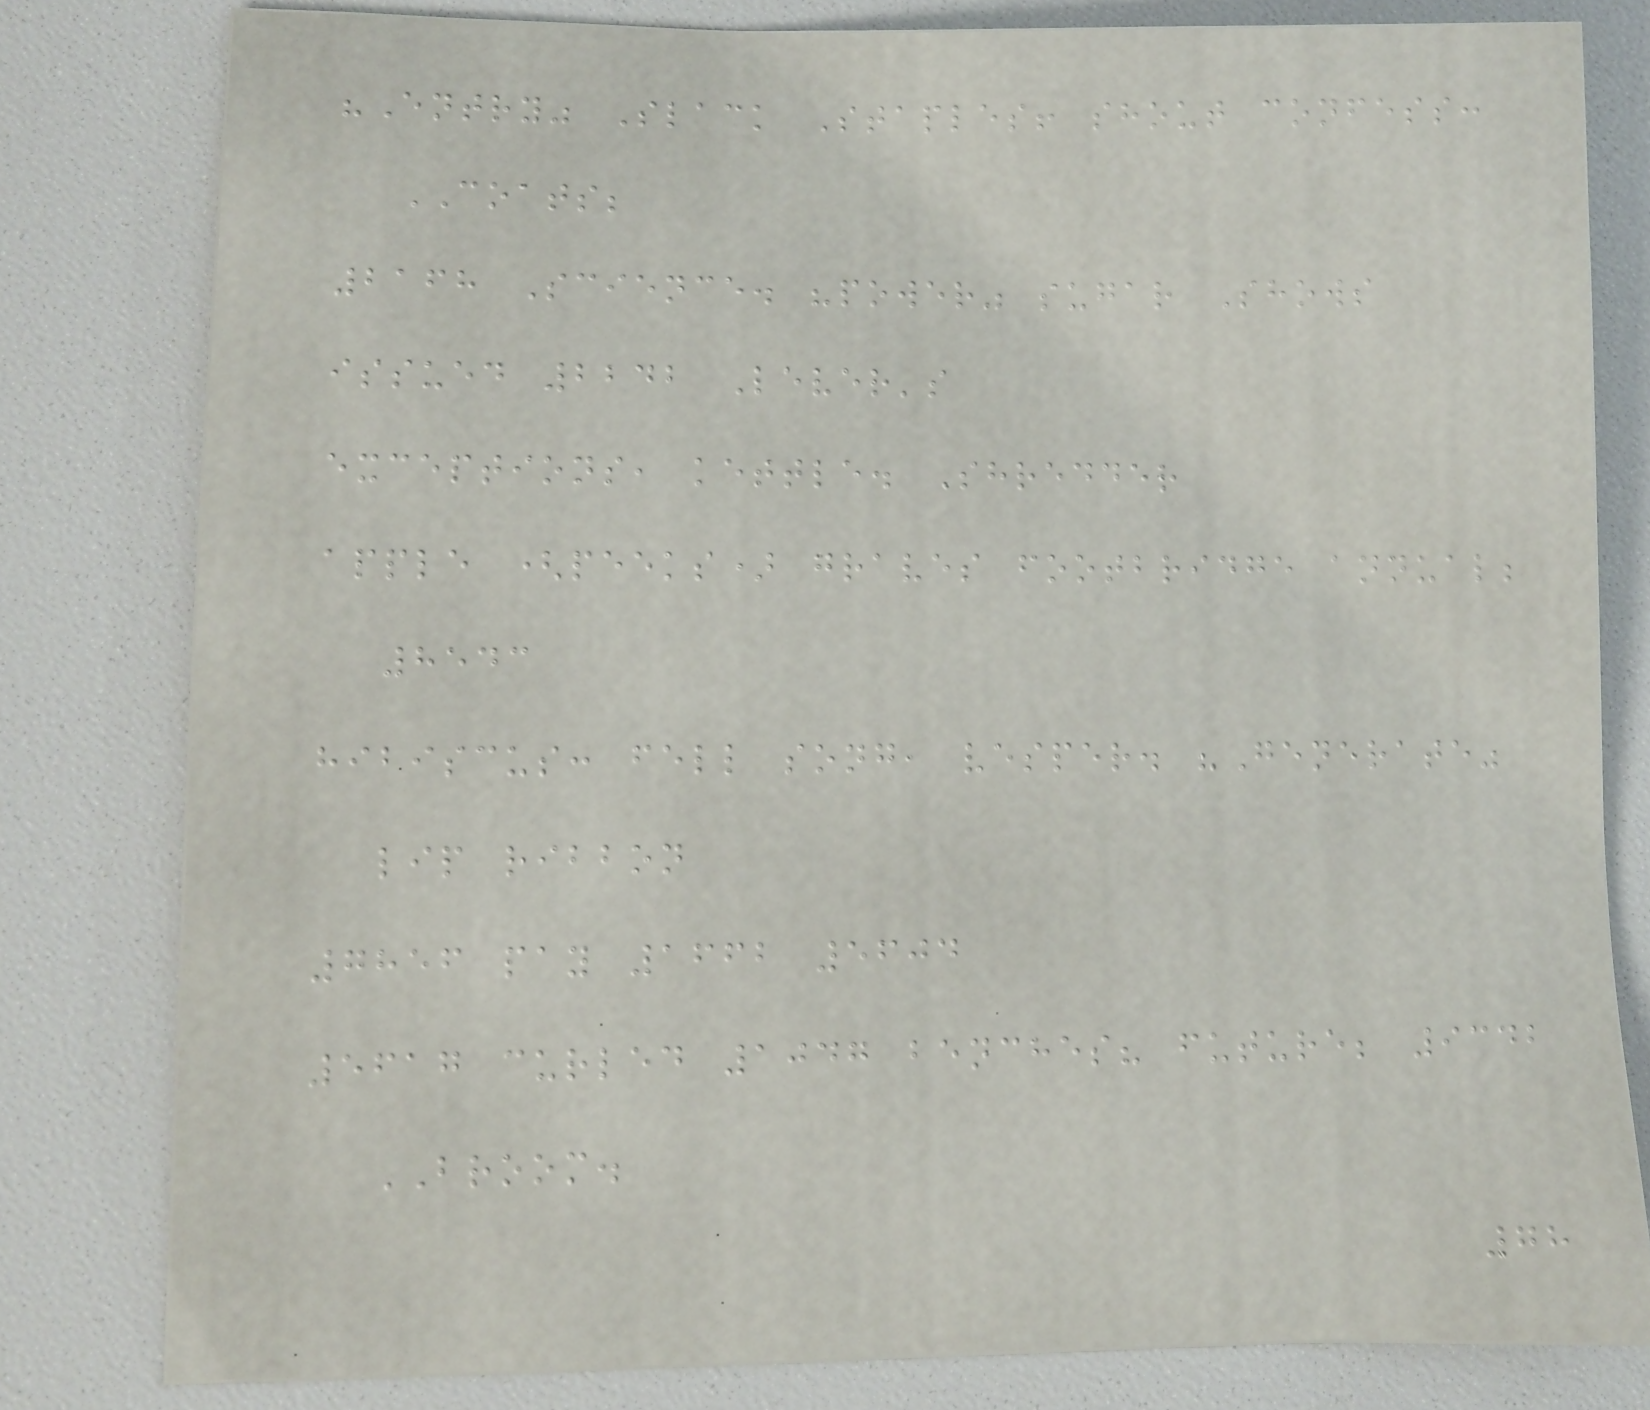"Entry" Slack Staples! shout confess:
COATS;
2168 Science. "power" sugar Shows
issued 2242 Lever's
exceptions, kettle. Shredder
apple (peeks) graves footbridge annual;
8543
hibiscus: fell song, vesper. "Generate"
lip ribbon
7856 pay 1662 5604
5617 curled 1047 benches? future; 9342
BROOM.
78
